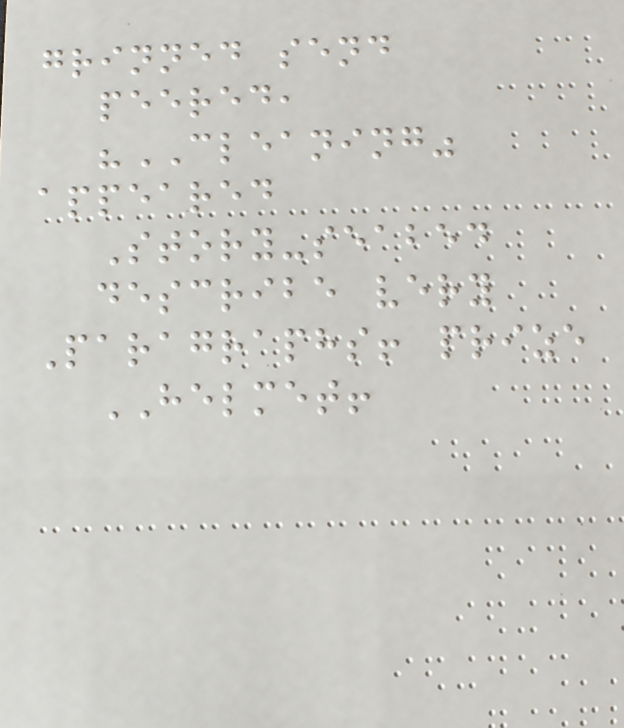grinned send
peered,
"CLEANING"
appeared
Story-seabed
describe very
Paragraphs! prize
HELMET!
